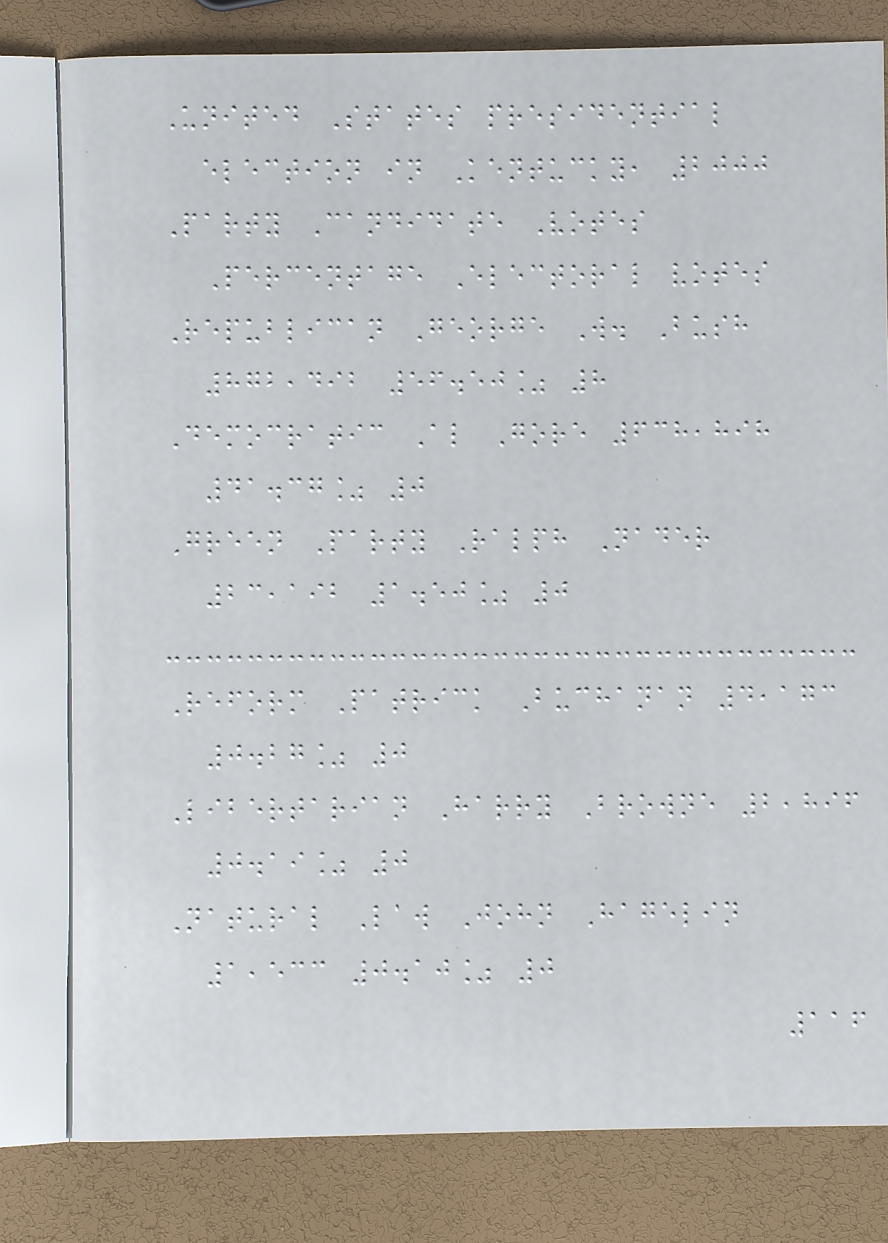United States presidential
election in Kentucky, 2000
Party Candidate Votes
Percentage Electoral votes
Republican George W. Bush
872,492 56.50% 8
Democratic Al Gore 638,898
41.37% 0
Green Party Ralph Nader
23,192 1.50% 0
Reform Patrick Buchanan 4,173
0.27% 0
Libertarian Harry Browne 2,896
0.19% 0
Natural Law John Hagelin
1,533 0.10% 0
116
